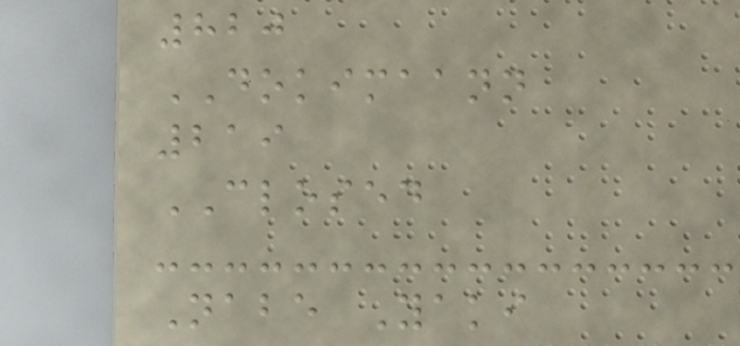820
DOKIMAANN
219
CLOSED
Nabe Yaki
